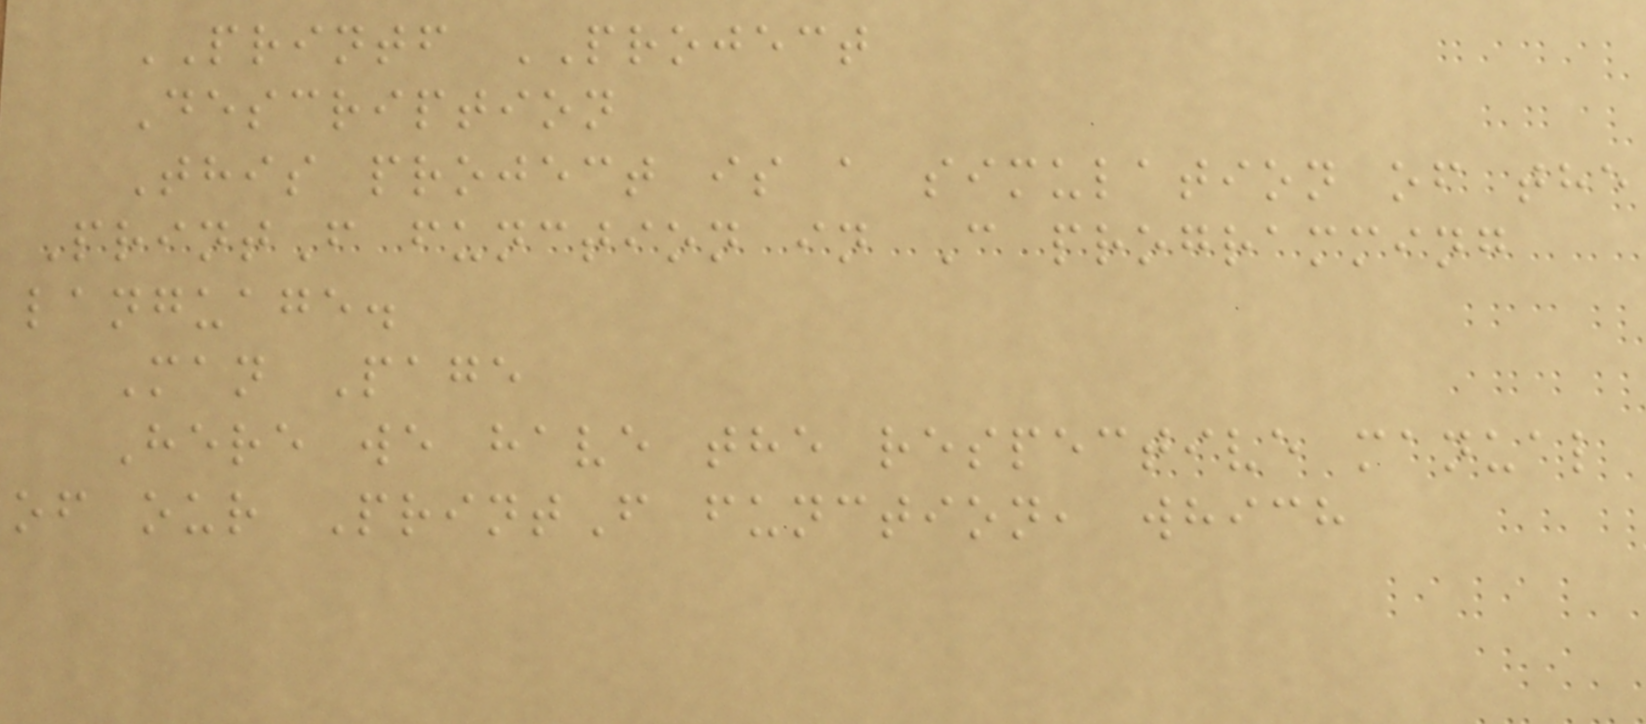PRINTF PROJECT
Description
This project is a simulation of the
PrintF function in C programming
language.
Man Page
Here we have the respective manual
of our PrintF function, which
